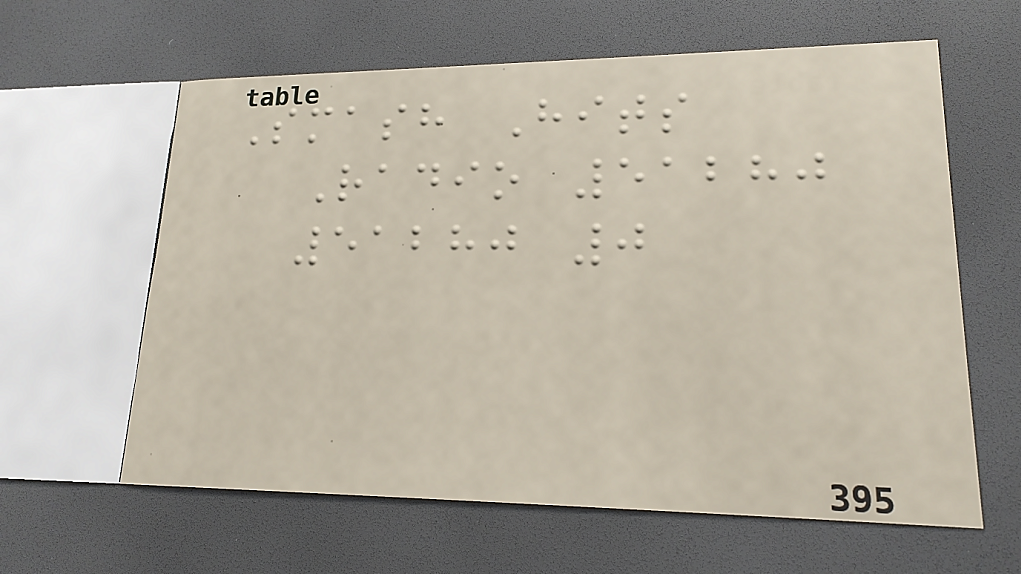Smash Hits
Radio 51280
51280 0
